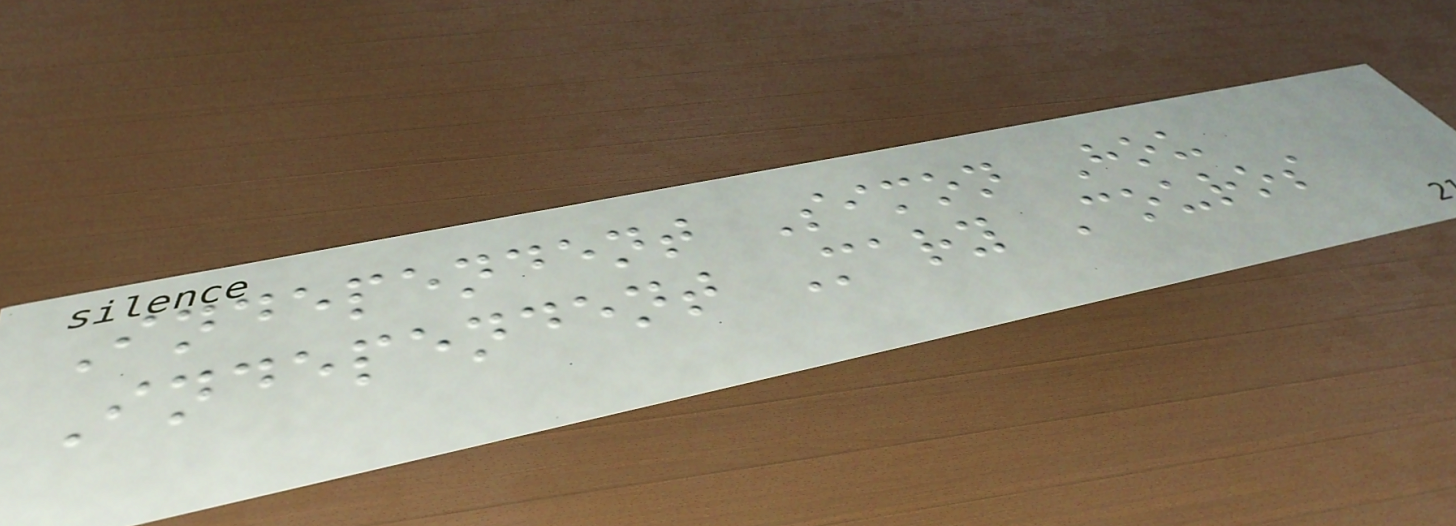Independent Simon Hou
Independent Mary Couros
